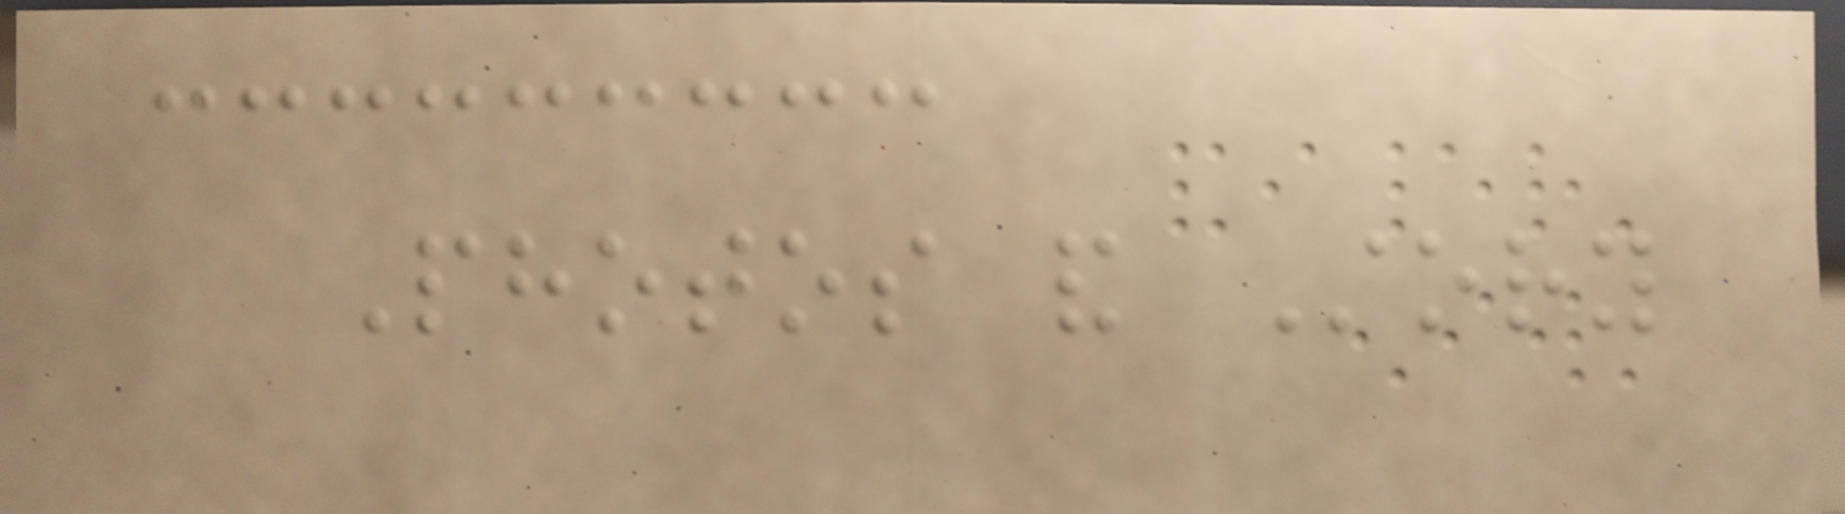Photos and Story
